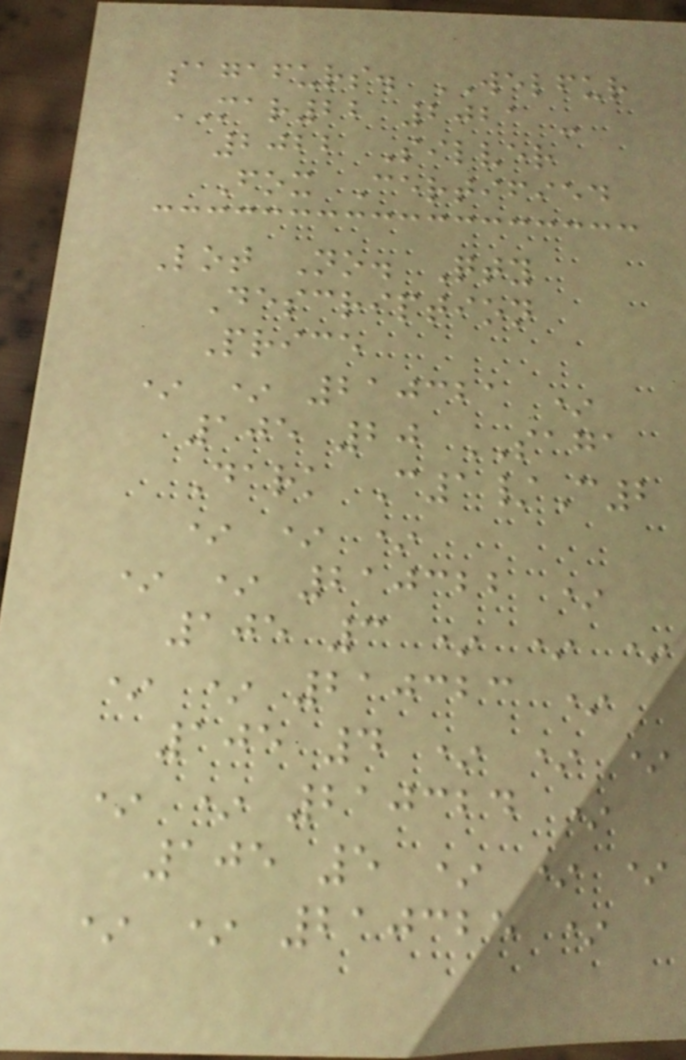sagafurs. WELFUR
MAR22 2021 -
2022 Silver
Fox Certified
Lot No. Qty
Description
Price
* * 210321 *
105 20 SAGA
Dark C1/C2
* * *
* * 210322 *
105 3 * * *
* * 210323 *
105 4 * * *
* * 210324 *
105 5 * * *
* * 210325 *
